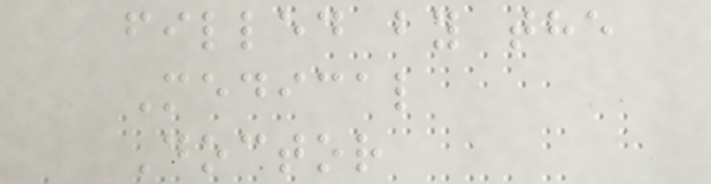filled by the
Medical
Doctor
